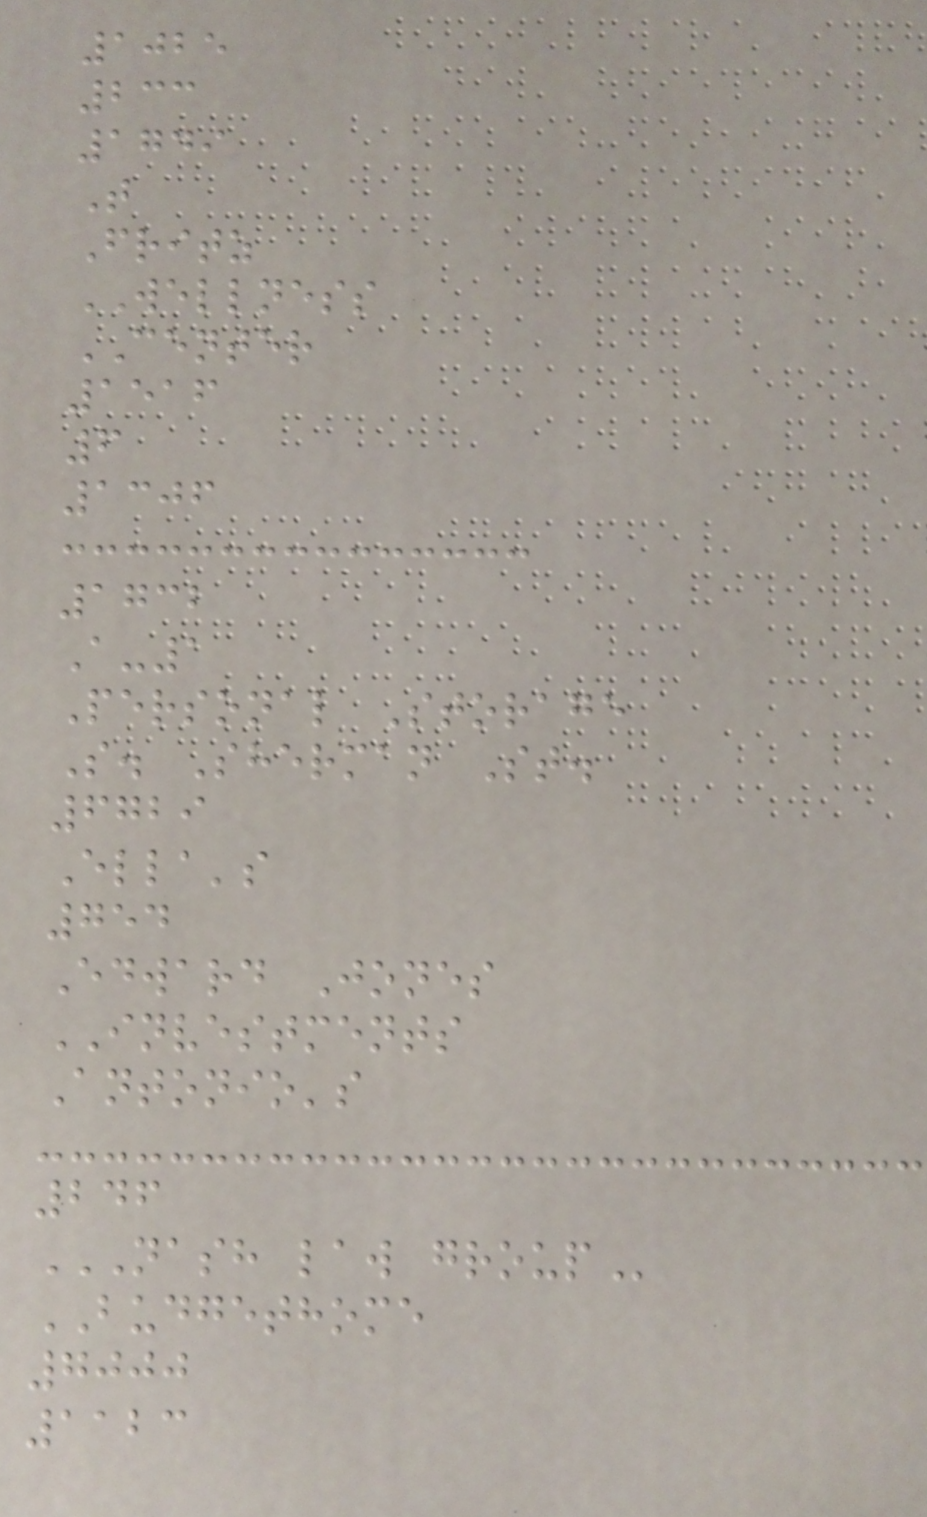1025
233
1749
T
Fritz
WELLNESS
CENTER
1516
6
1306
1732
A-1
Personal Storage
S. Sherman St.
6729
Ella's
754
Edward Jones
INVESTMENTS
Antonio's
246
NASH LAW GROUP
BUDGETHOME
7000
1123
